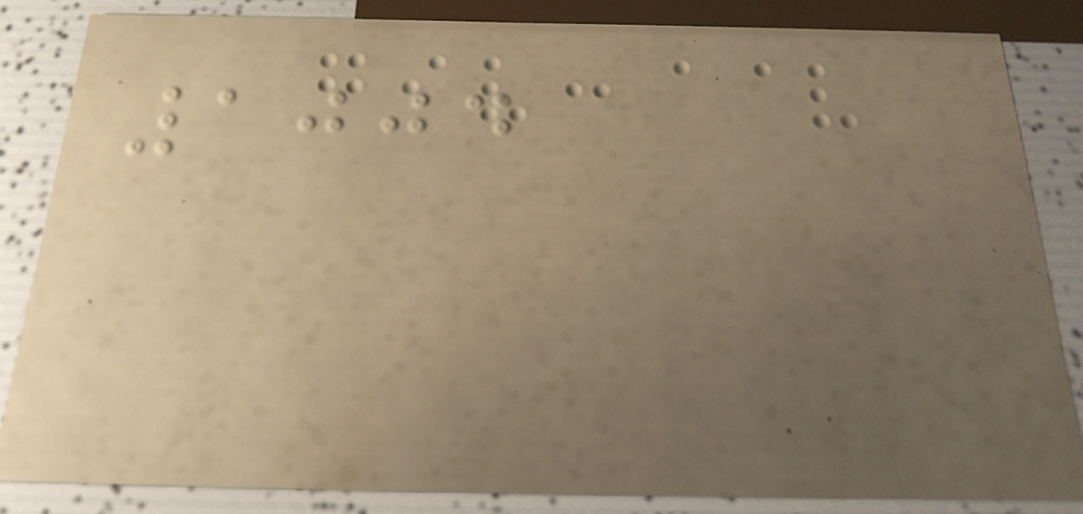1004
